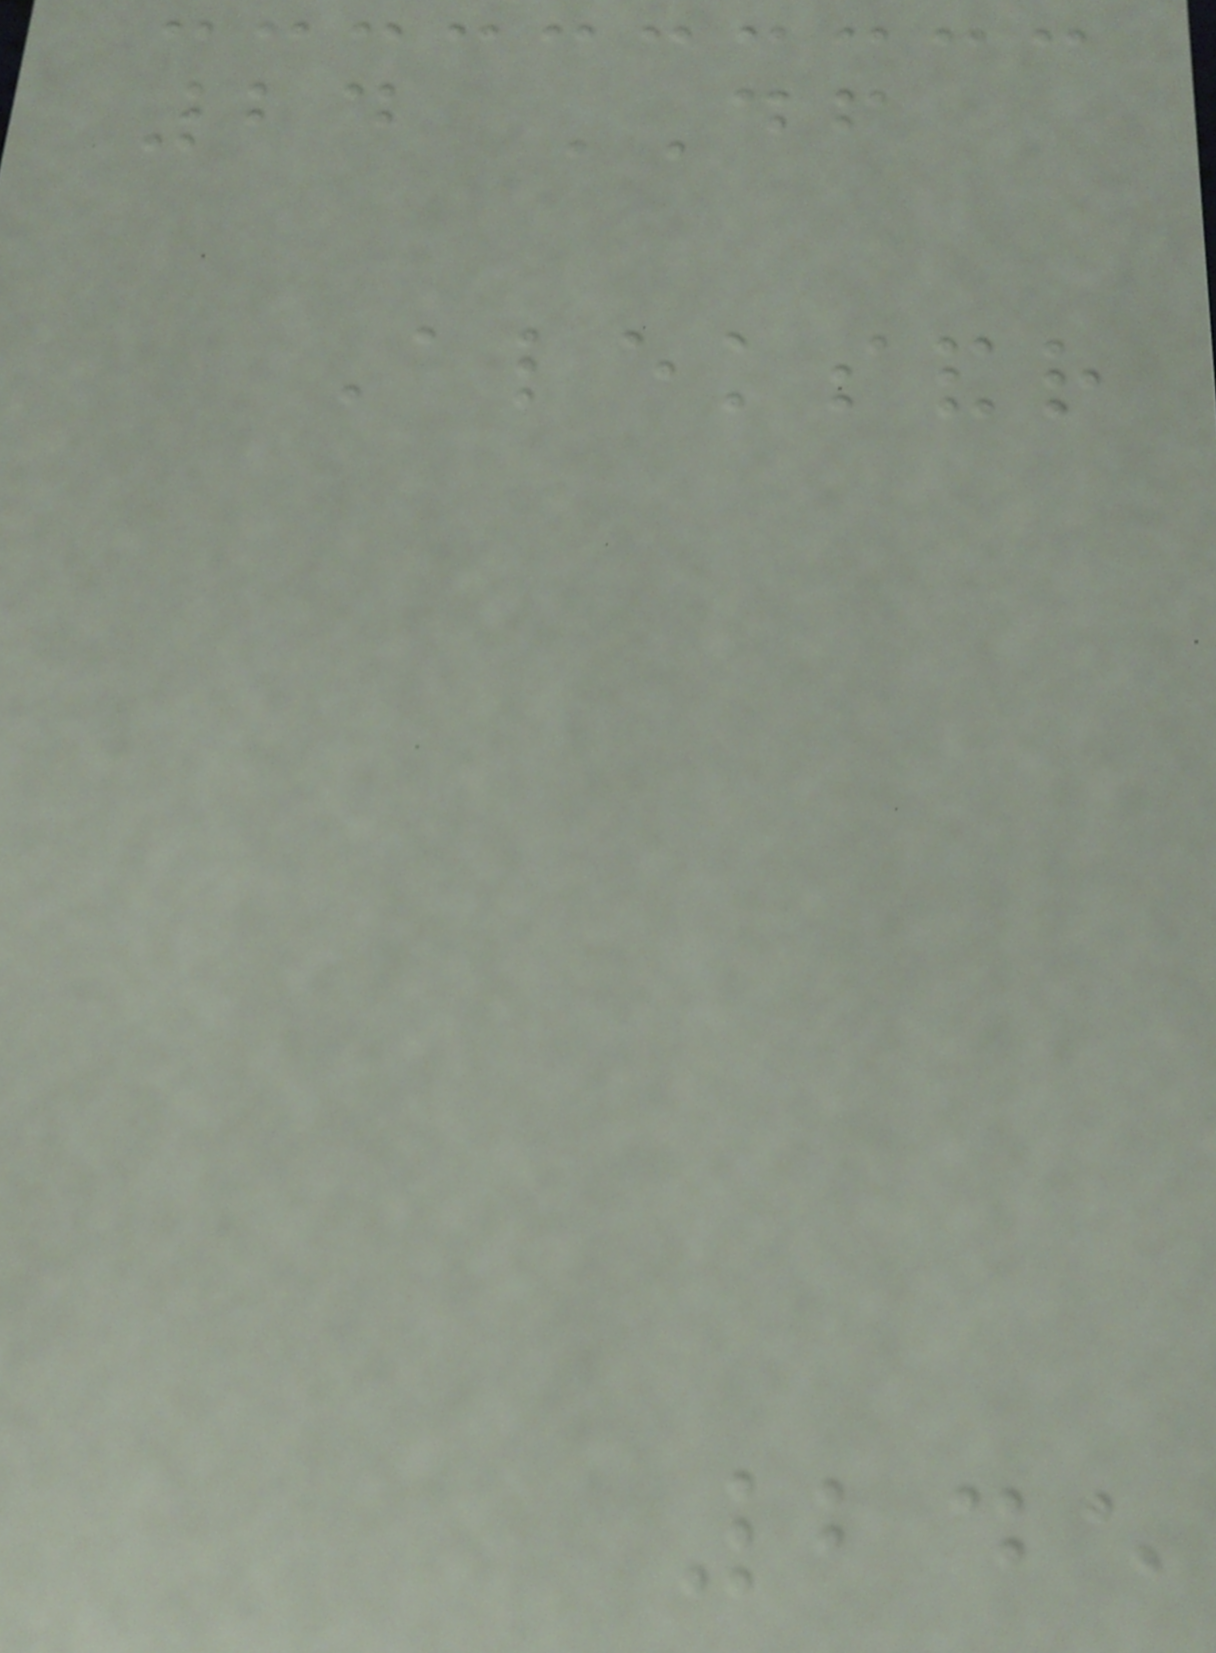24 DF
Aleksandr
245
